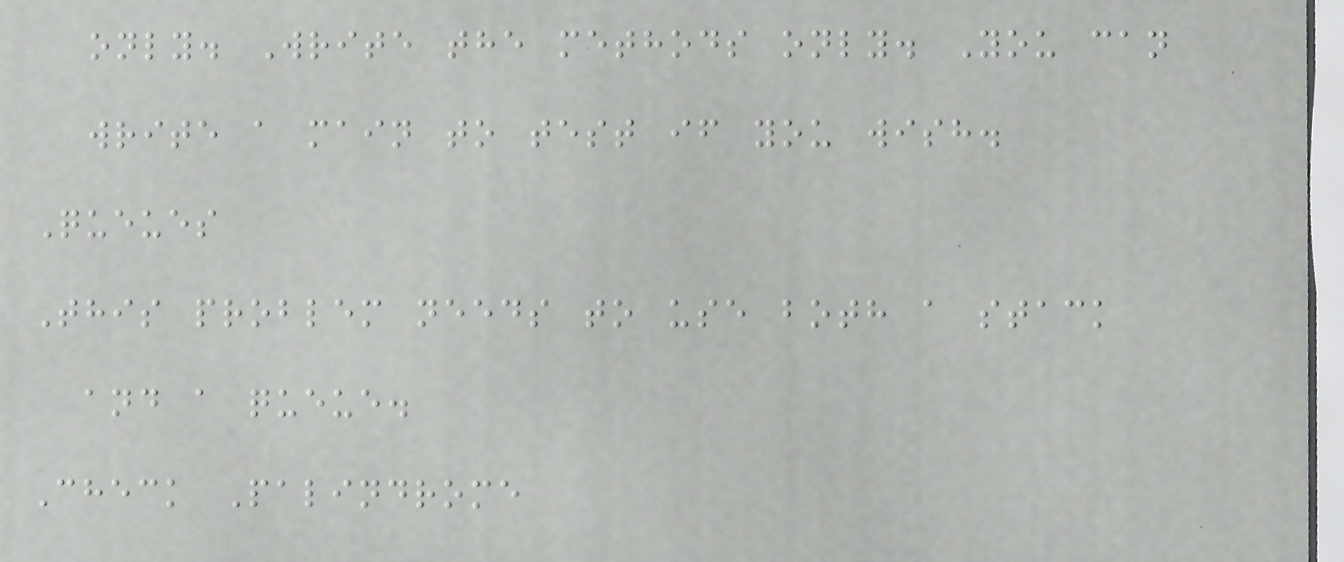only. Write the methods only. You can
write a main to test if you wish.
Queues
This problem needs to use both a stack
and a queue.
Check Palindrome
